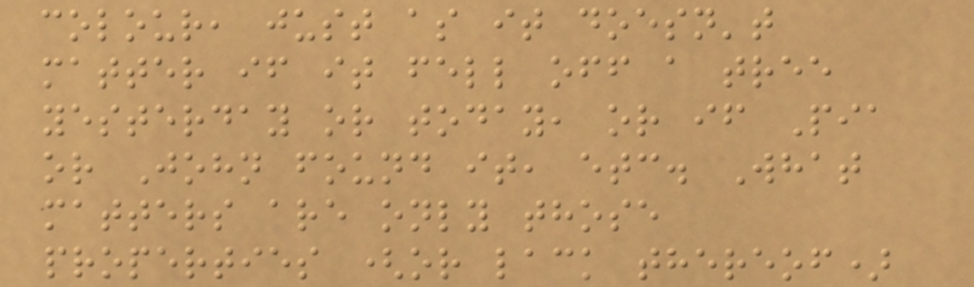colour, just as it doesn't
matter if it fell off a tree
yesterday or today, or if Pia
or John found it, etc. What
matters are only those
properties (or lack thereof)
